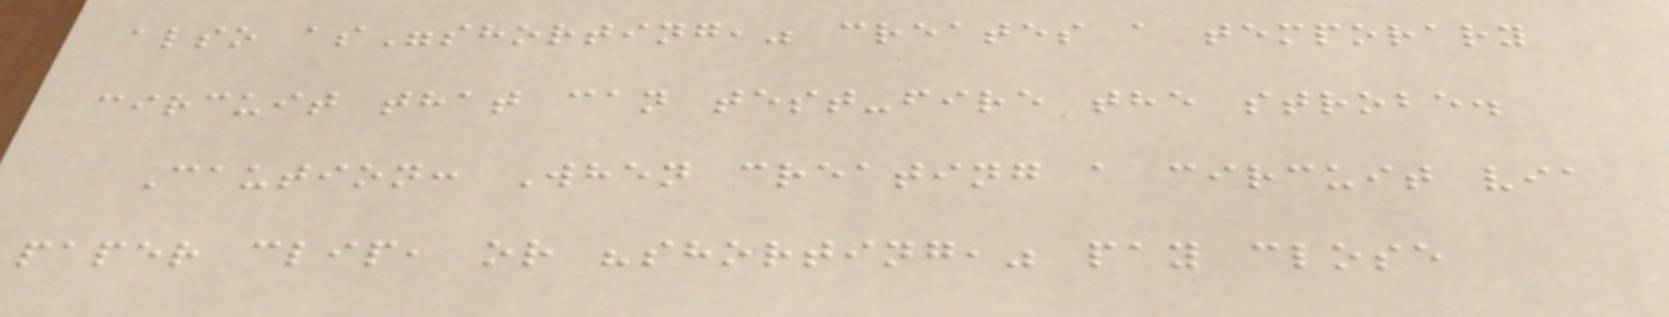also as"shorting," creates a temporary
circuit that can test-fire the strobe.
Caution: When creating a circuit via
paper clip, or "shorting," pay close
